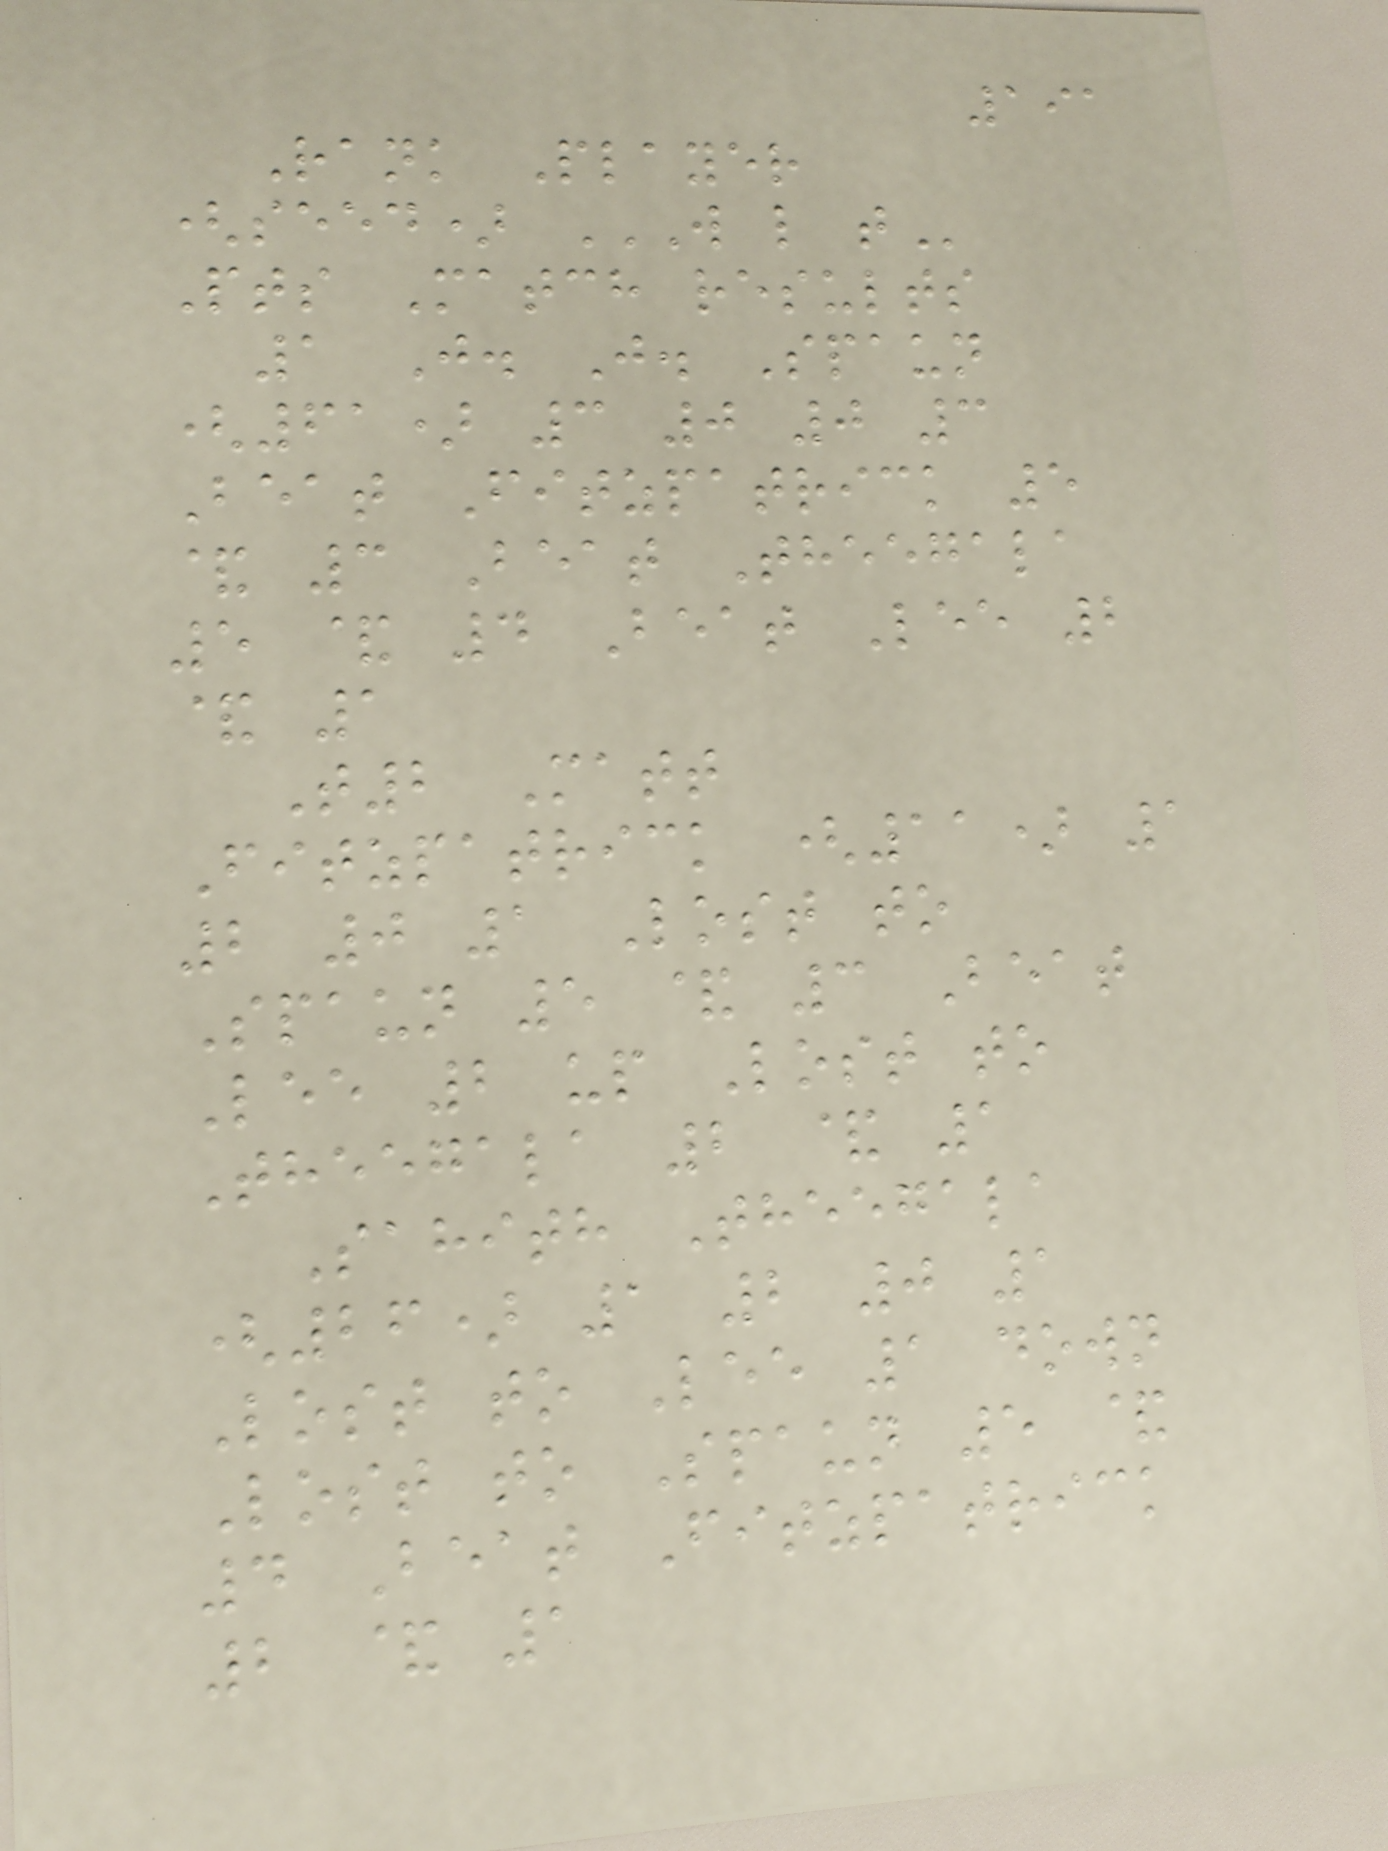191
Rank Player
(seed) W L T
Pts Match results
1 J. J. Spaun
(61) 3 0 0 3
Beat Fitzpatrick 5
& 3 Beat Theegala
5 & 4 Beat Lee 2
& 1
T2 Matt
Fitzpatrick (11) 1
2 0 1 Lost to
Spaun 5 & 3 Beat
Lee 2 up Lost to
Theegala 2 & 1
Sahith Theegala
(26) 1 2 0 1
Lost to Lee 1 down
Lost to Spaun 5 &
4 Beat Fitzpatrick
2 & 1
